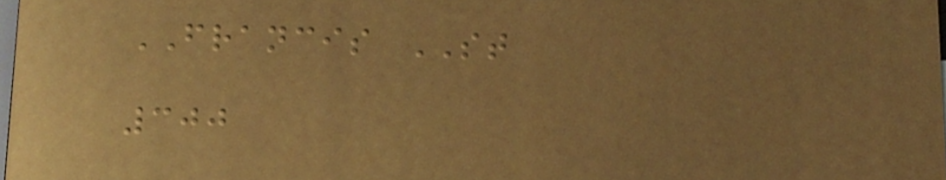FRANCIS ST
300
